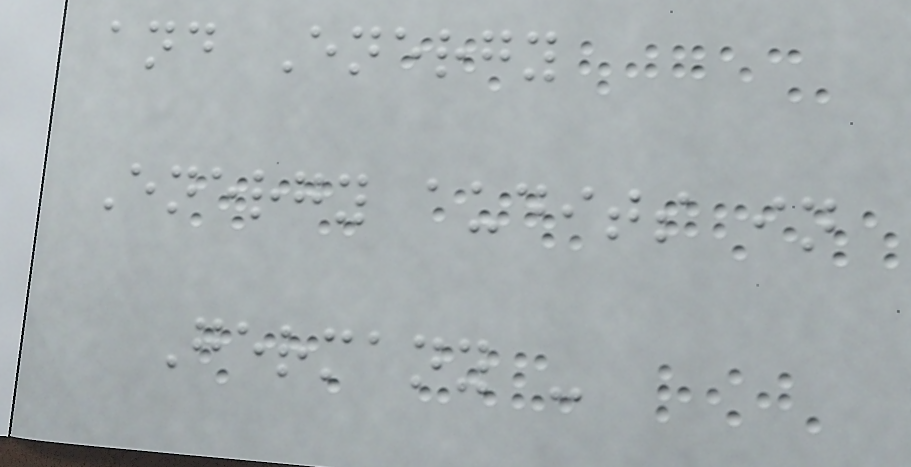and Energy
Energy audits in
Germany -
